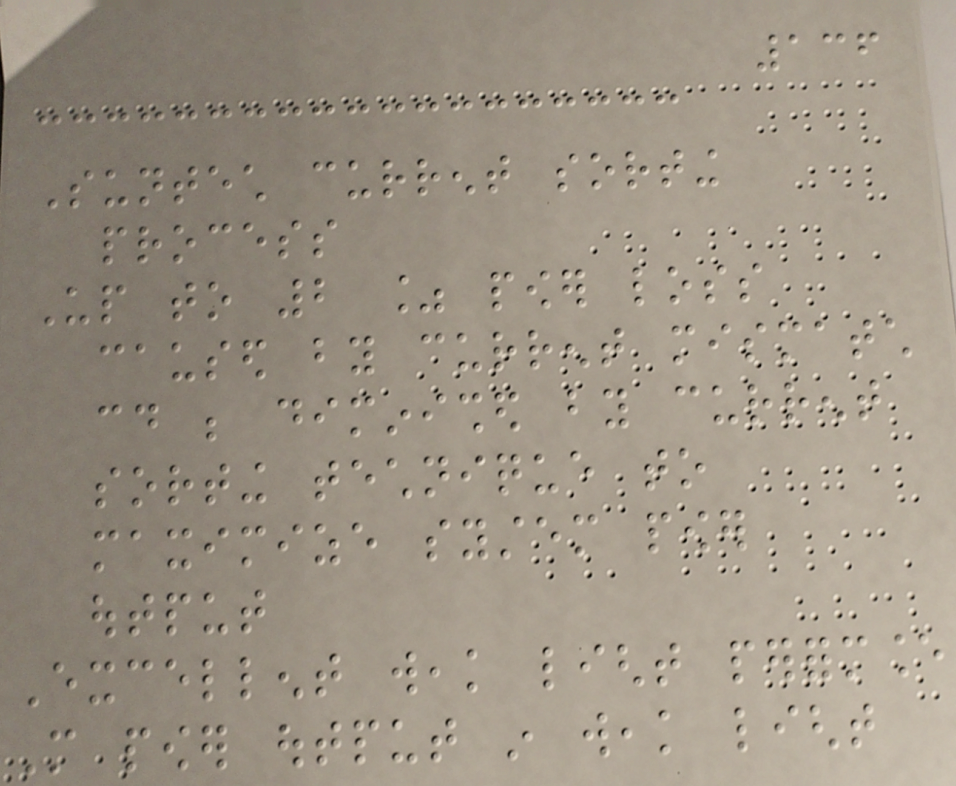136
Suntech current sorting
process
Up to 2 % power loss
caused by current mismatch
could be diminished by current
sorting technique to
maximize system power
output
Excellent weak light performance
More power output in weak light
